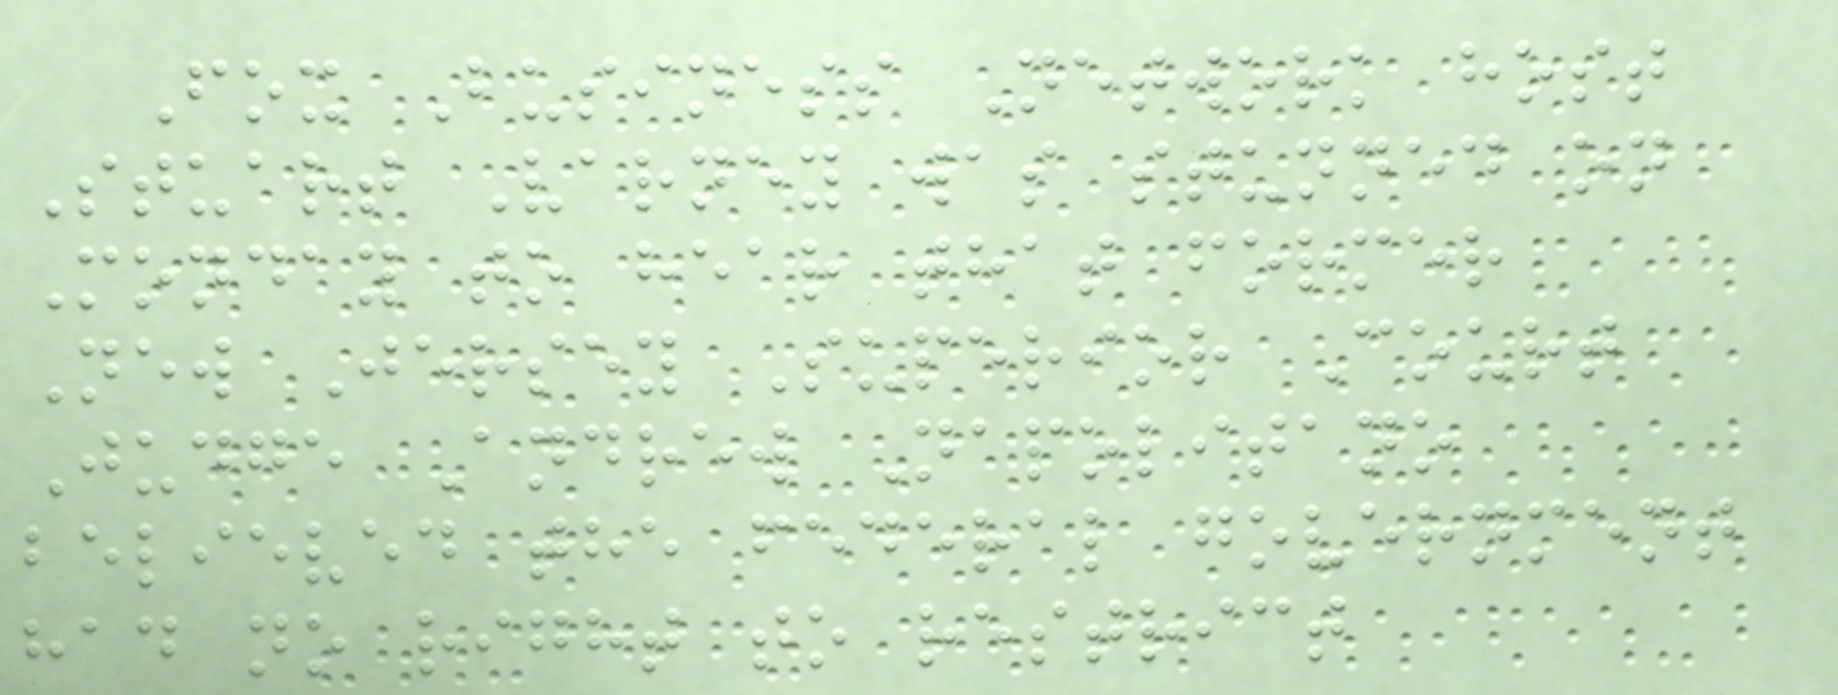Fox Business Network host
Stuart Varney was stunned on
Monday to hear that former
New Jersey Superior Court
Judge Andrew Napolitano
believed the federal government
had no right to restrict
